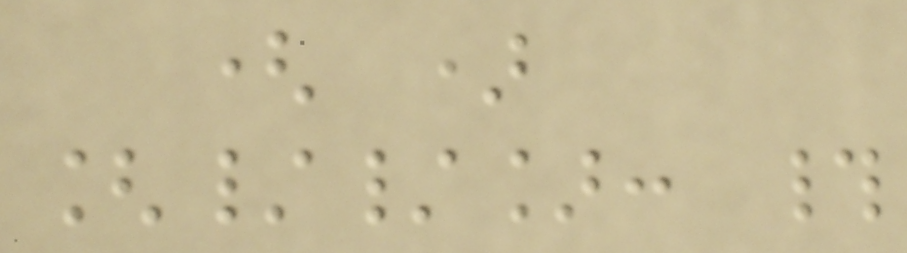( )
[//]: #
